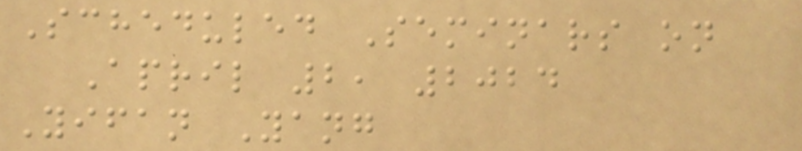Scheduled Seminars on
April 2, 2024
Yifan Yang
